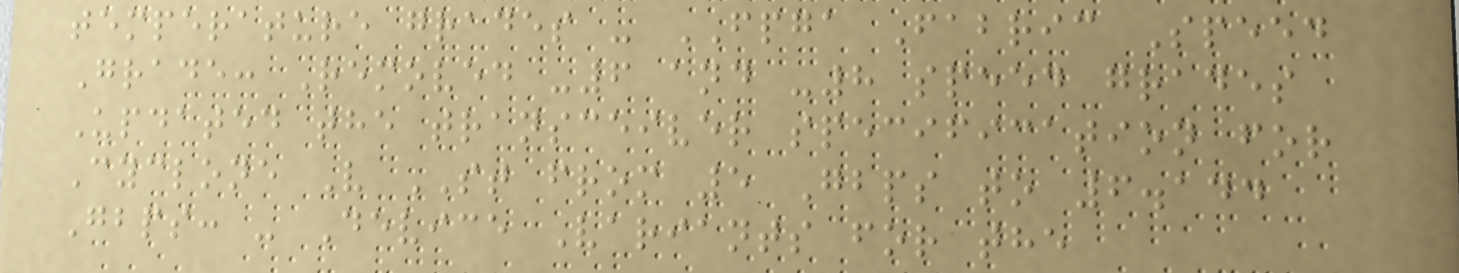temperature grades - FPGA Fabric Speed
Grade: Removed -6 and -8 speed grades
Updated the transceiver specification for
Cyclone V ST from 5 Gbps to 6.144
Gbps: - Device Variants for the
